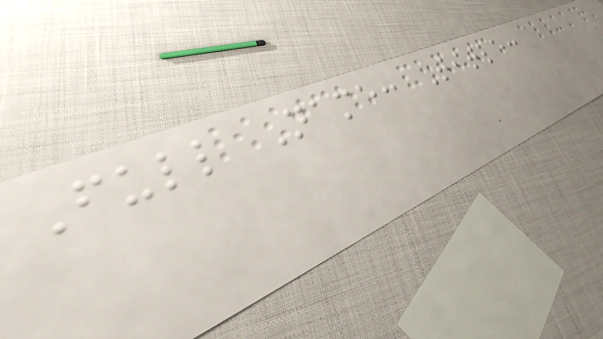Full Name: Title:
